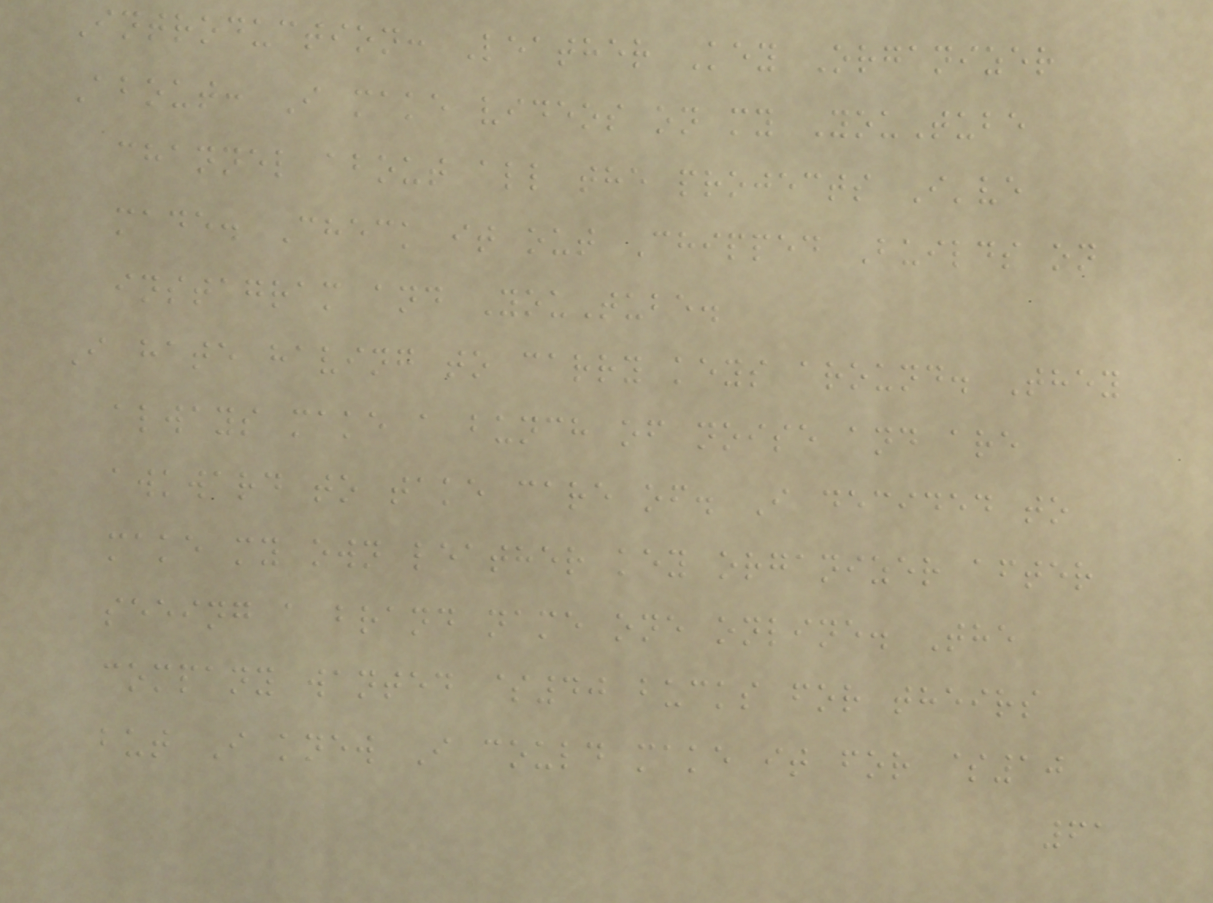Introduction: Leather Key Organizer
About: I make videos on my YouTube
channel about all the projects I've
made. Check it out Chipped Builds on
instagram and YouTube.
I hate having to carry keys around. They
always make a bunch of noise and are
awkward to take care of. I decided to
make my own leather key organizer after
seeing a brand name one online. The
company wanted $40 bucks for theirs
but I knew I could make it for $10
61
